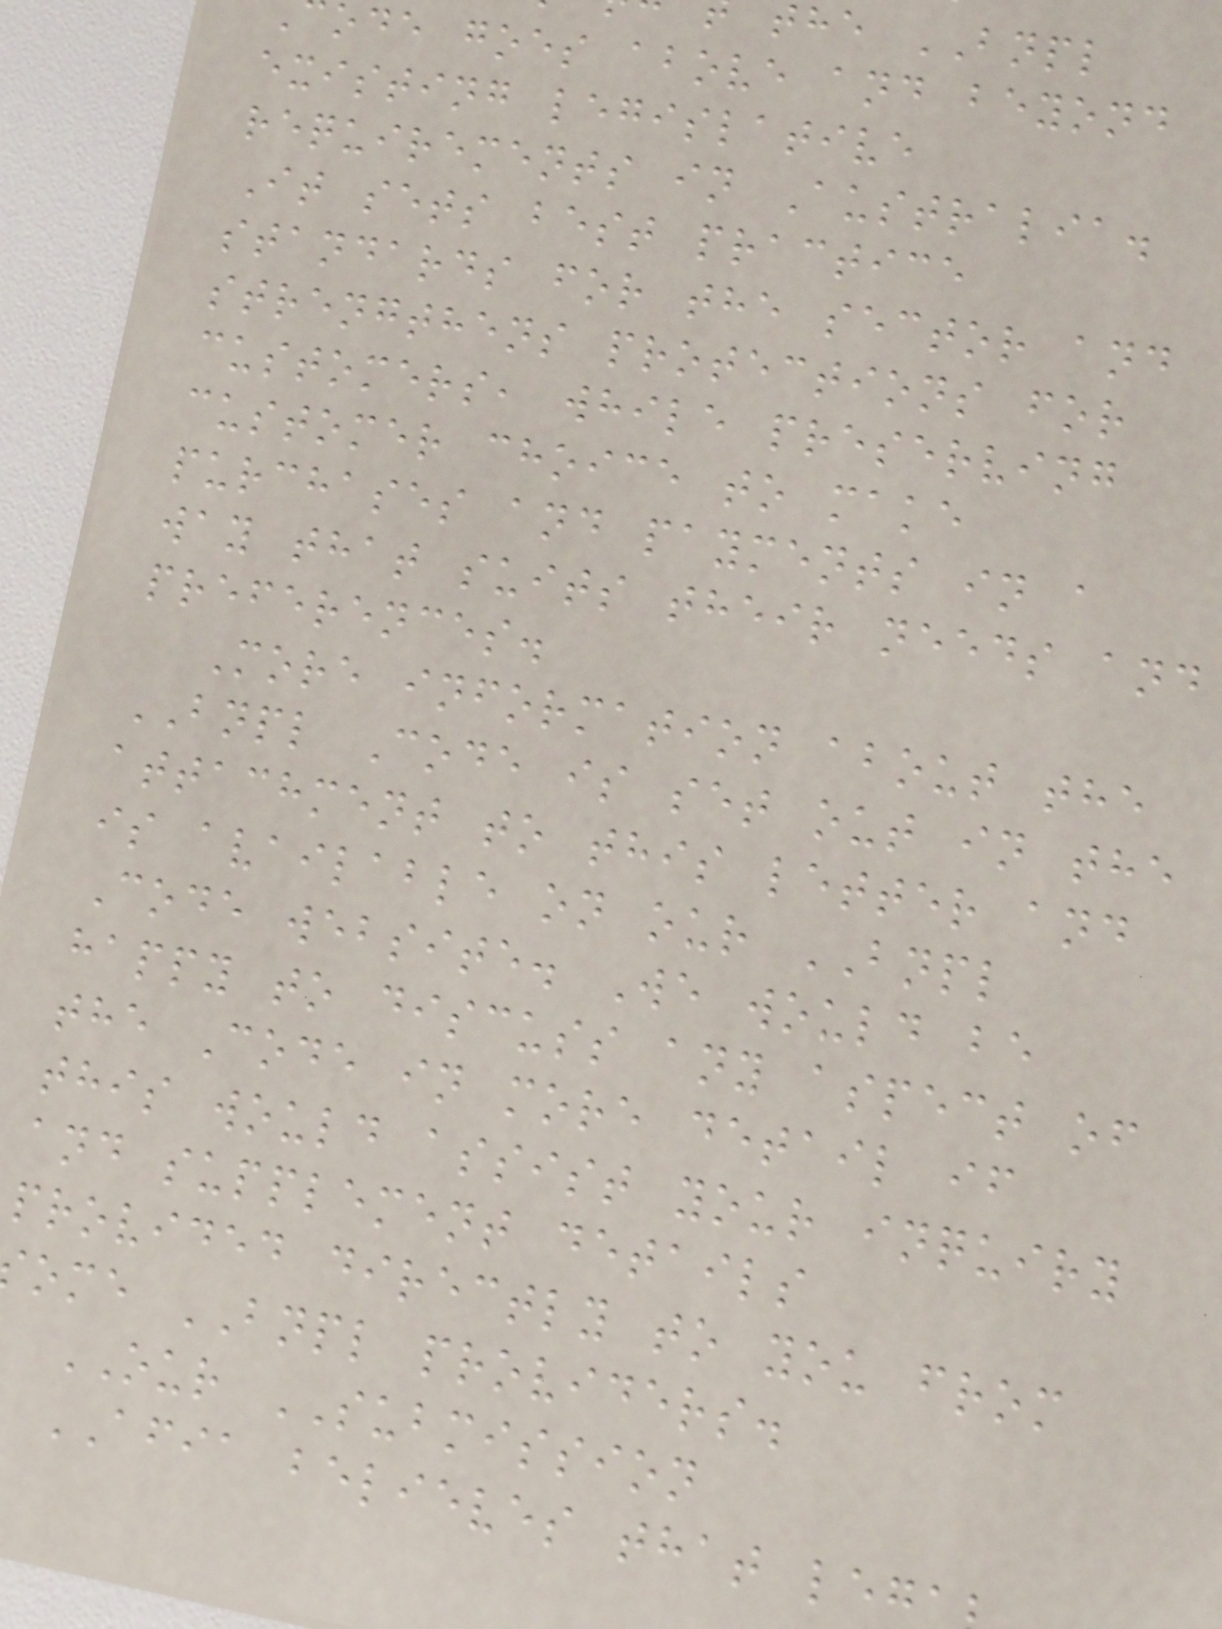the BNPL
ode goes above and beyond
existing legislative
requirements in Australia.
It sets best practice
standards for the sector and
strengthens protections for
customers, while preserving
customer choice to make
purchases and payments in a
way that suits their needs and
preferences.
More information about the
BNPL Code is set out in the
attachment to this letter and
is available on our BNPL
Code website. We would be
happy to discuss any aspect of
the Code in more detail if
this would assist your inquiry
and supplement details
provided directly to you from
ome BNPL providers.
OUR SUBMISSION
AFIA believes that leg
